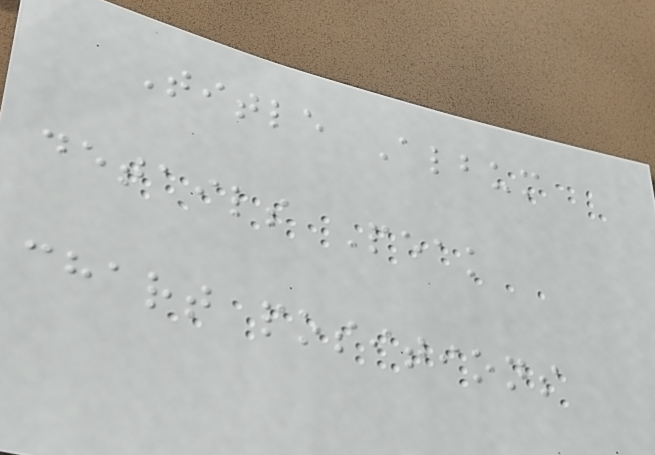Title Album
details Peak
chart positions
